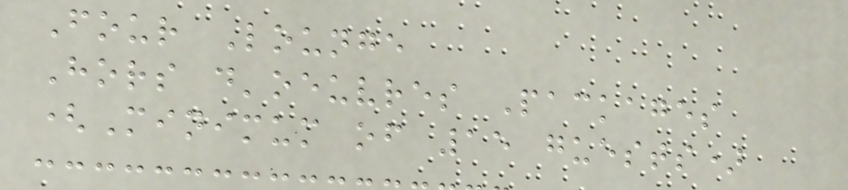Four Lounge
Hors d'oeuvres Packages
(Minimum of 15 guests)
